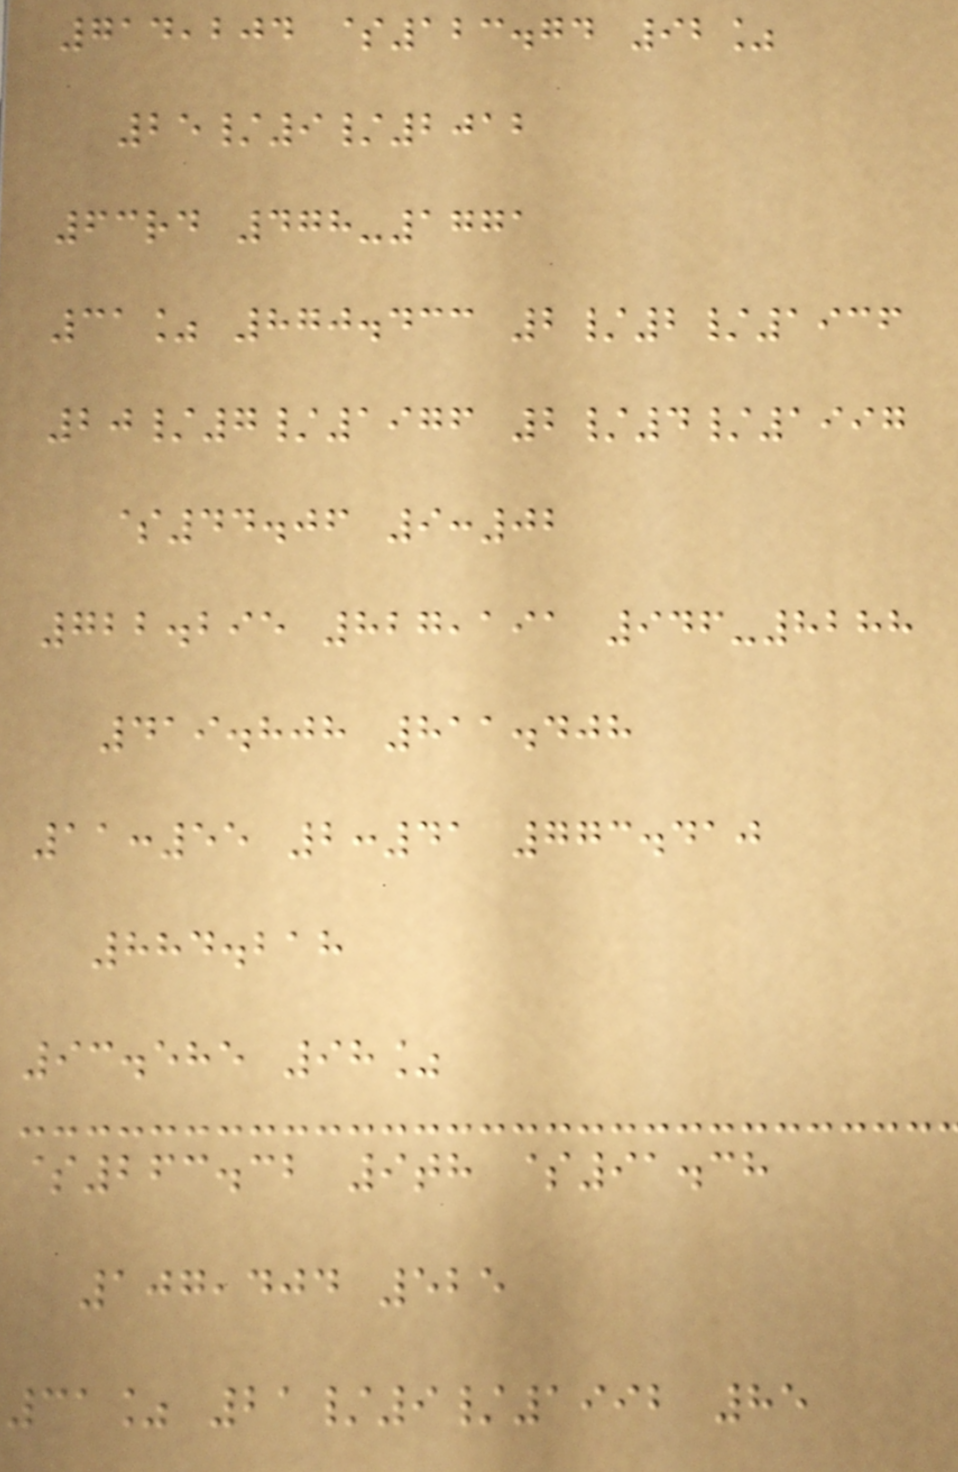714,204 $123.74 92%
25/9/2012
63rd 478-1771
31% 870.433 2/2/1936
20/7/1976 2/4/1997
$44.06 9:02
722.295 827,191 946-8288
419.808 811.408
11:55 2:41 773.410
884.218
93.585 98%
$263.32 9th $91.38
107,404 525
31% 21/9/1992 85
